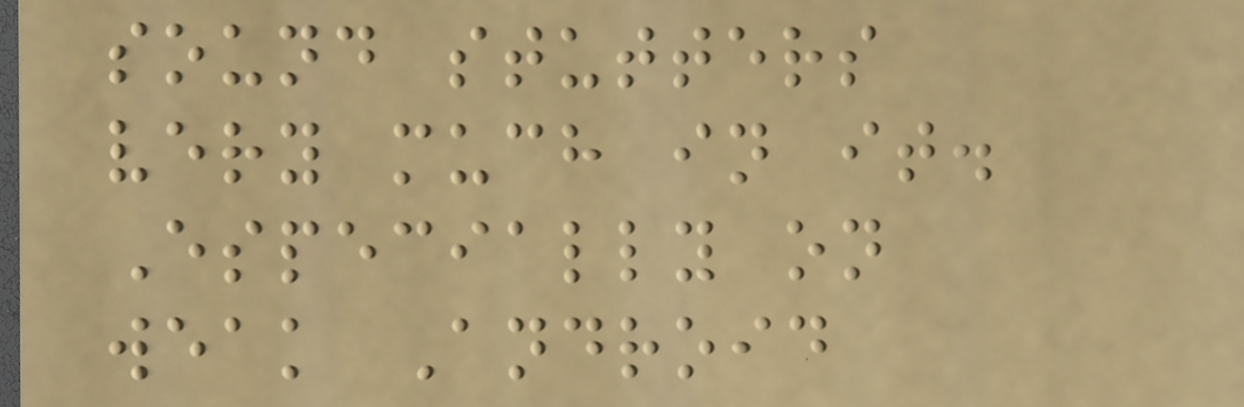sound stutters
very much in it.
Especially on
weak Android
